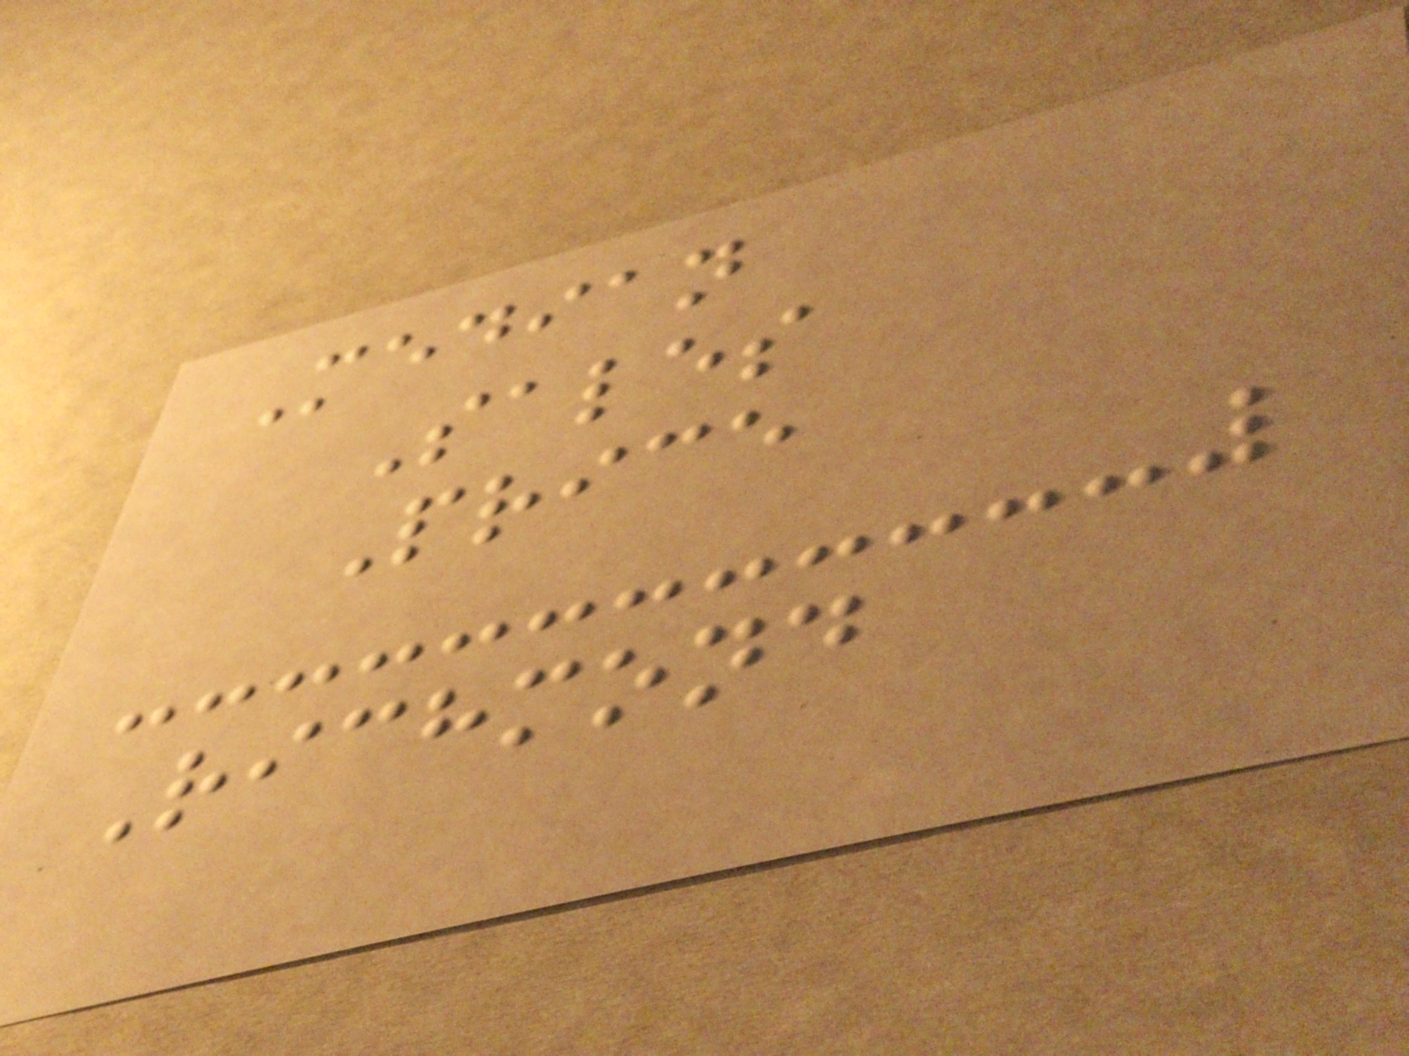Median
Sales
Price
Richmond
